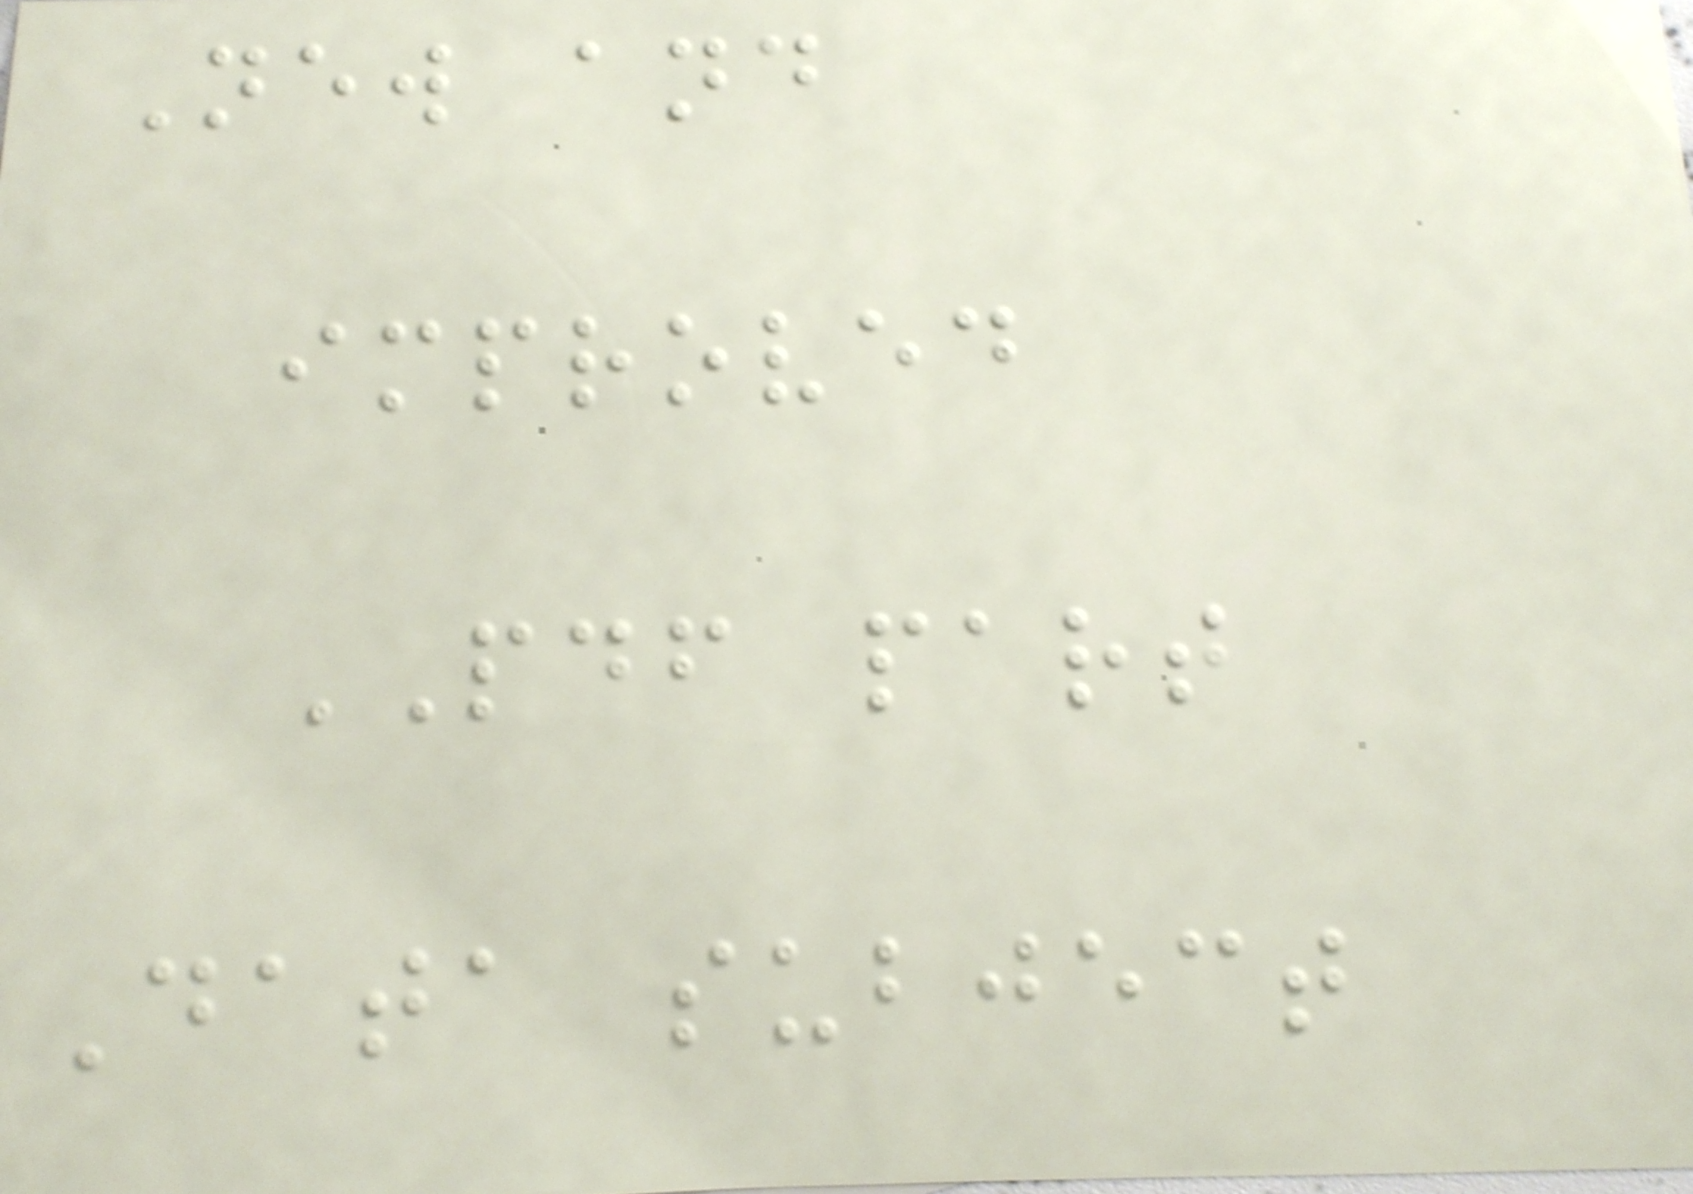New and
improved
PDF part
Data subject
